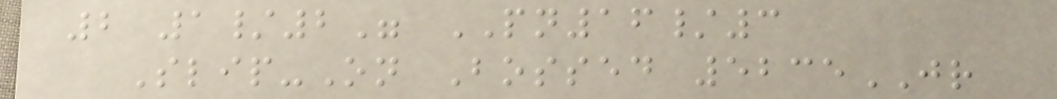2 1/2" PN16/3
Slip-On Bossed 5235JR
